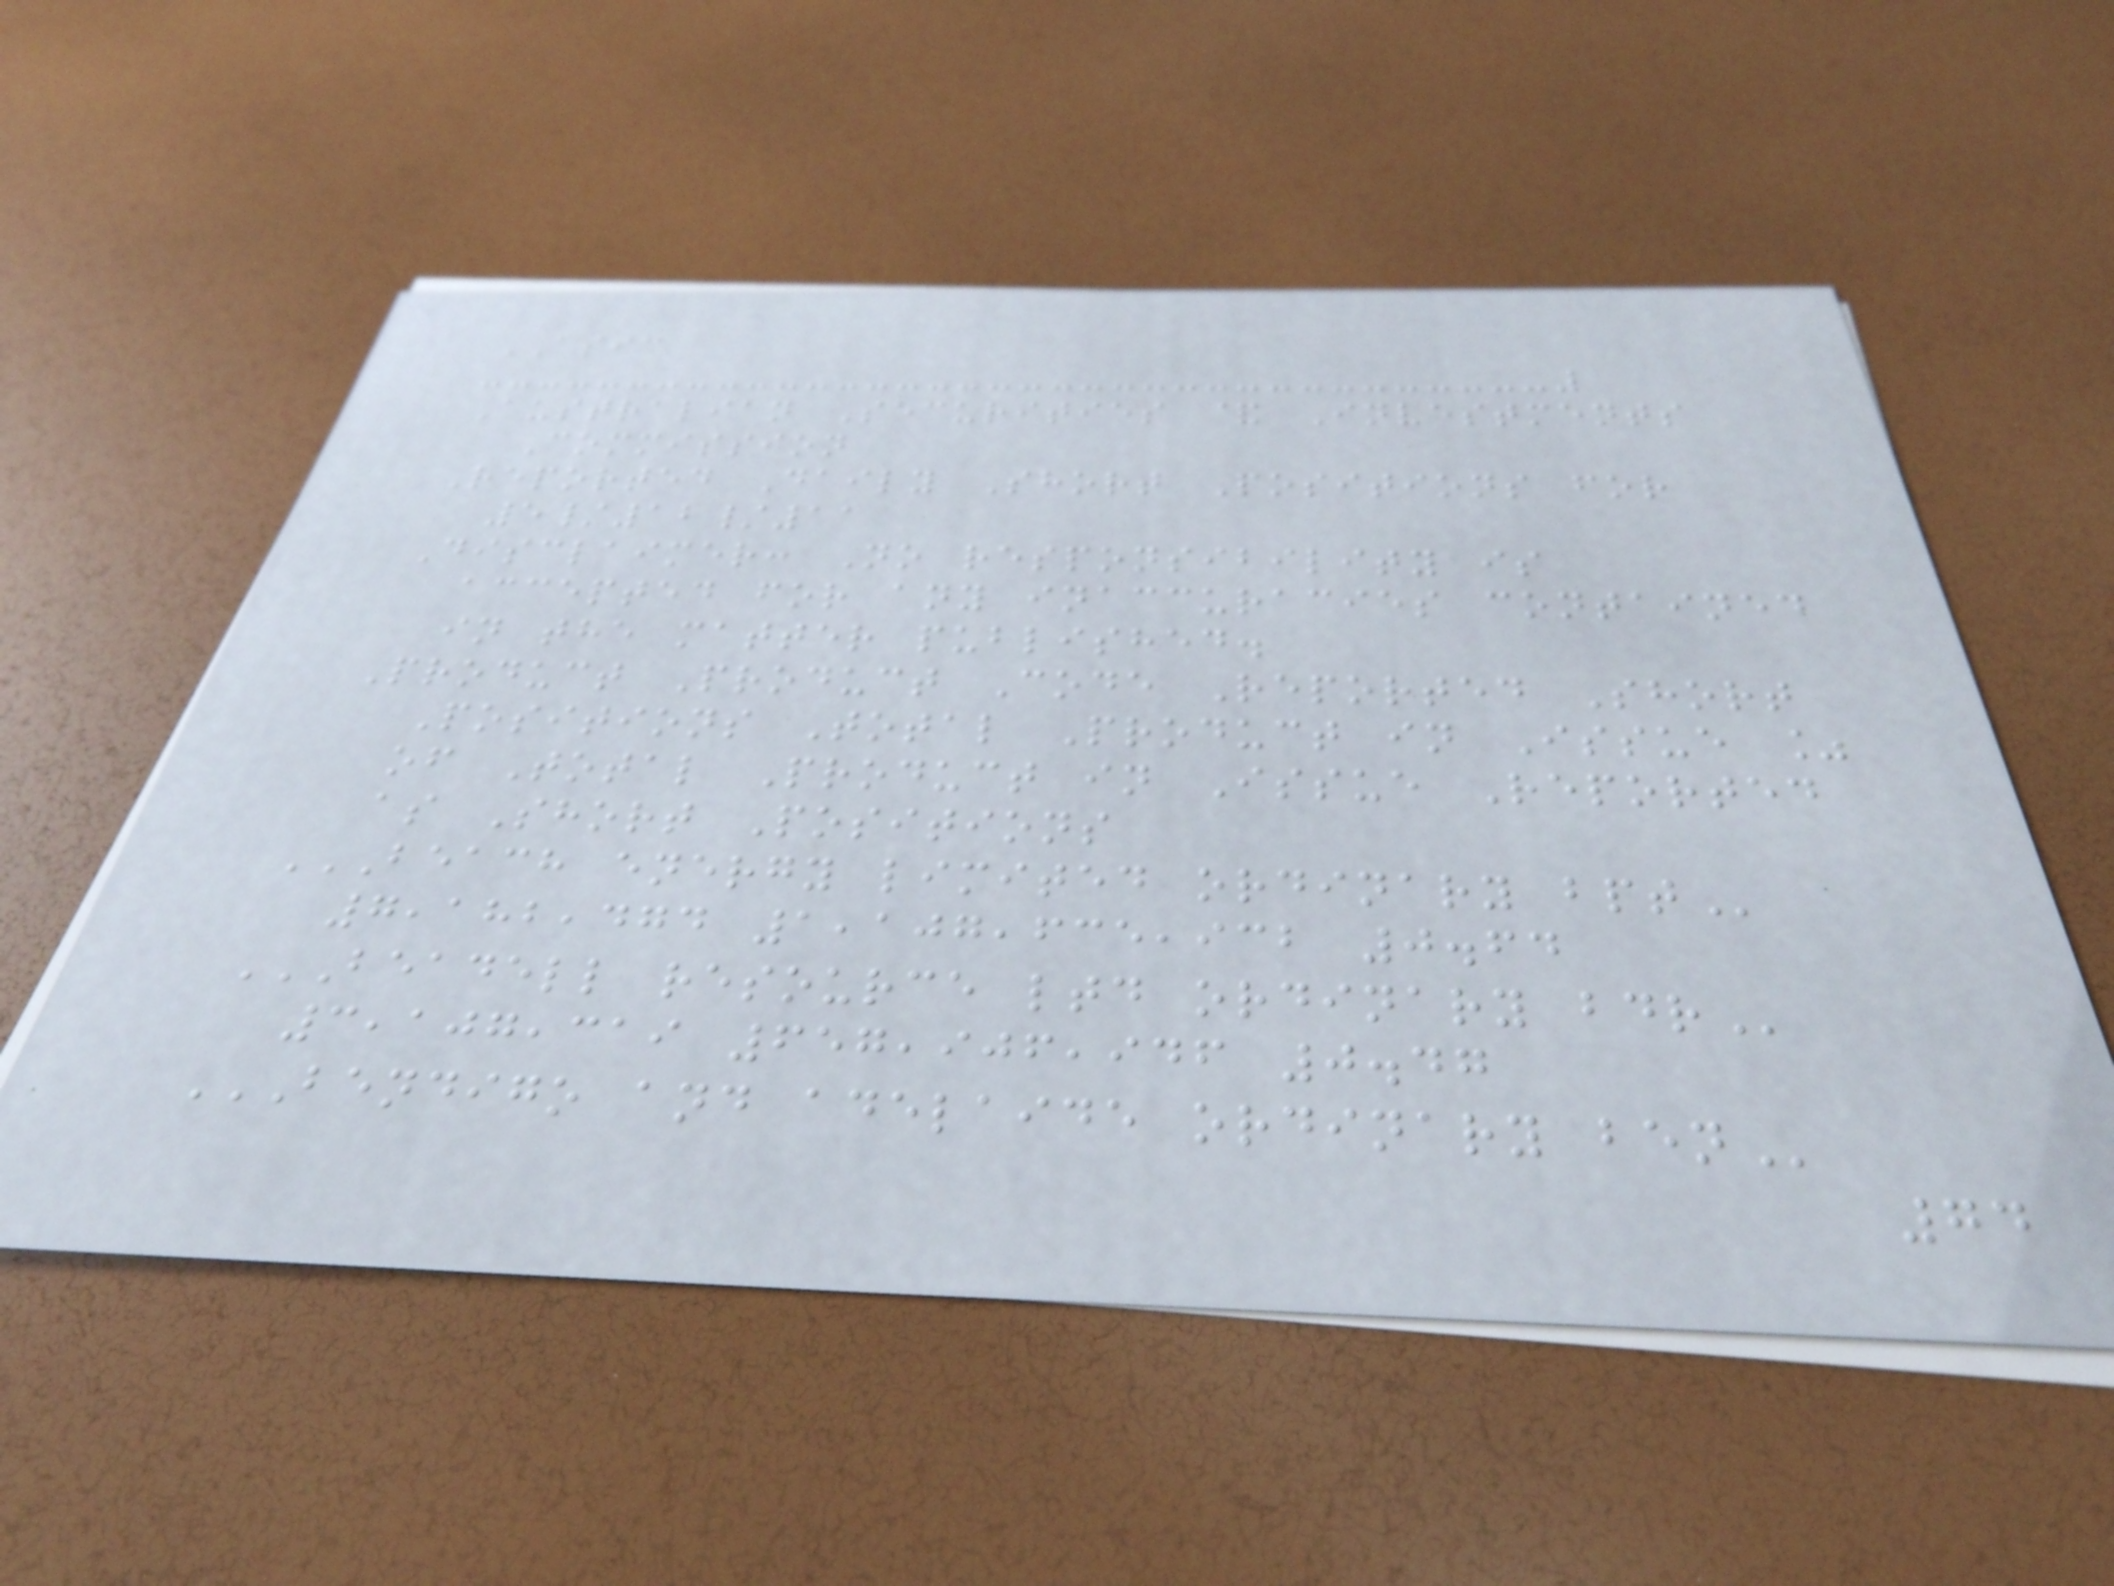ASIC
Australian Securities & Investments
Commission
Reported Daily Short Positions for
5/12/11
Disclaimer: No responsibility is
accepted for any inaccuracies contained
in the matter published.
Product Product Code Reported Short
Positions Total Product in Issue %
of Total Product in Issue Reported
as Short Positions
BEACH ENERGY LIMITED ORDINARY BPT
7,182,474 1,107,635,932 0.64
BEADELL RESOURCE LTD ORDINARY BDR
3,107,319 657,906,946 0.47
BENDIGO AND ADELAIDE ORDINARY BEN
74
